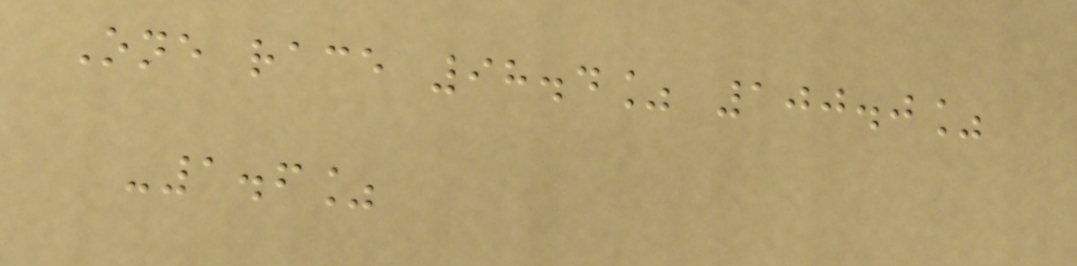One race 98.4% 100.0%
-1.6%
